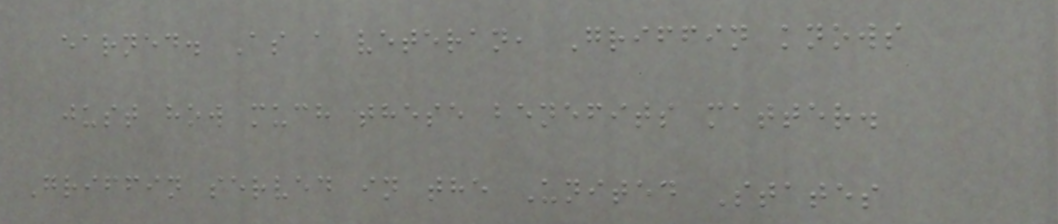earned. As a veteran, Griffin knows
just how much these benefits matter.
Griffin served in the United States
